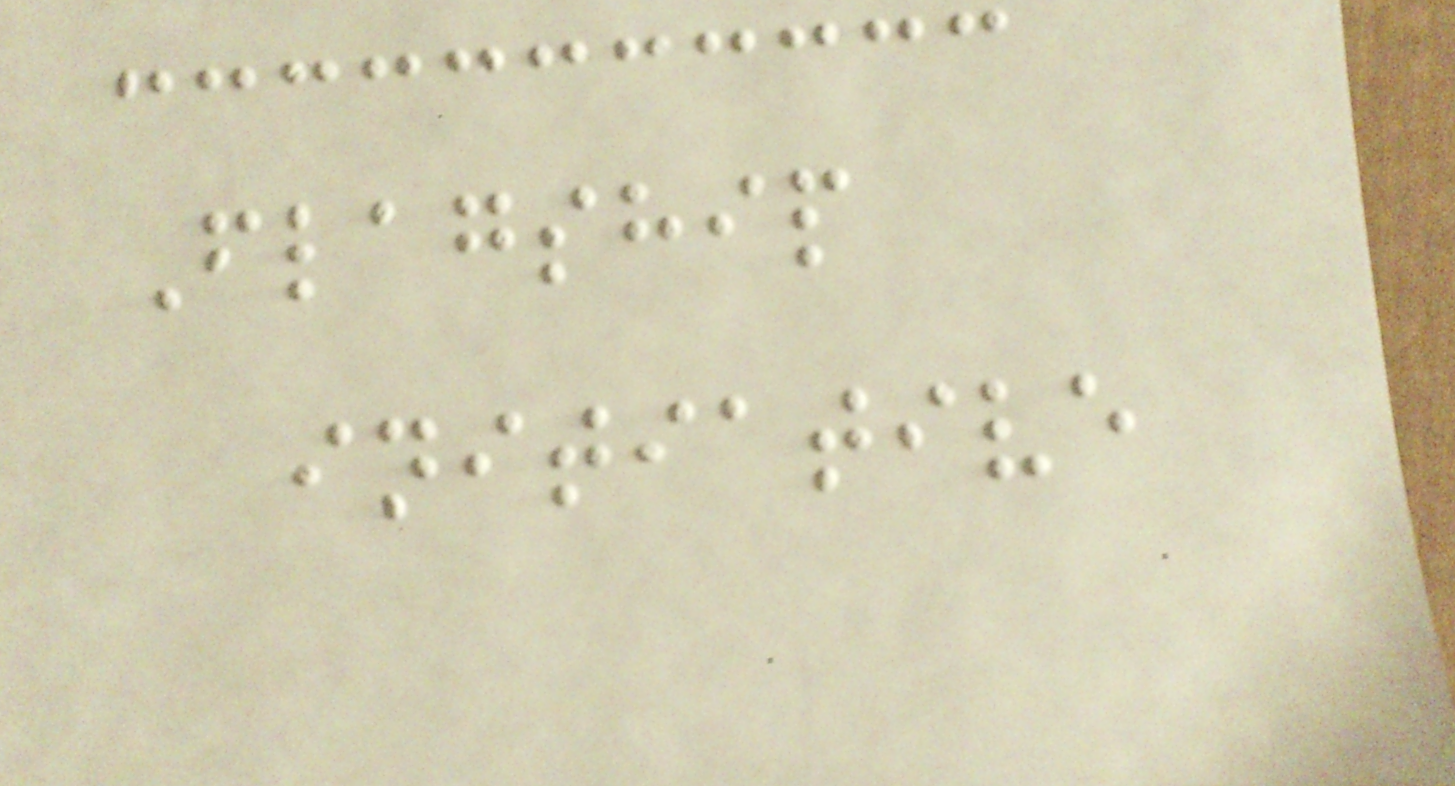Flagship
initiative
